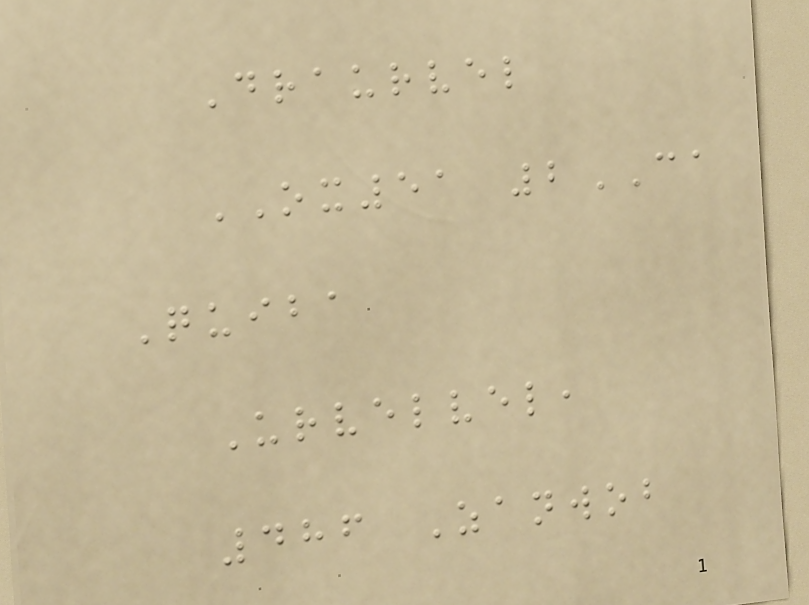Draurvel
OX51 2CA
Quiba
Urvelvel,
486 Zanwob
